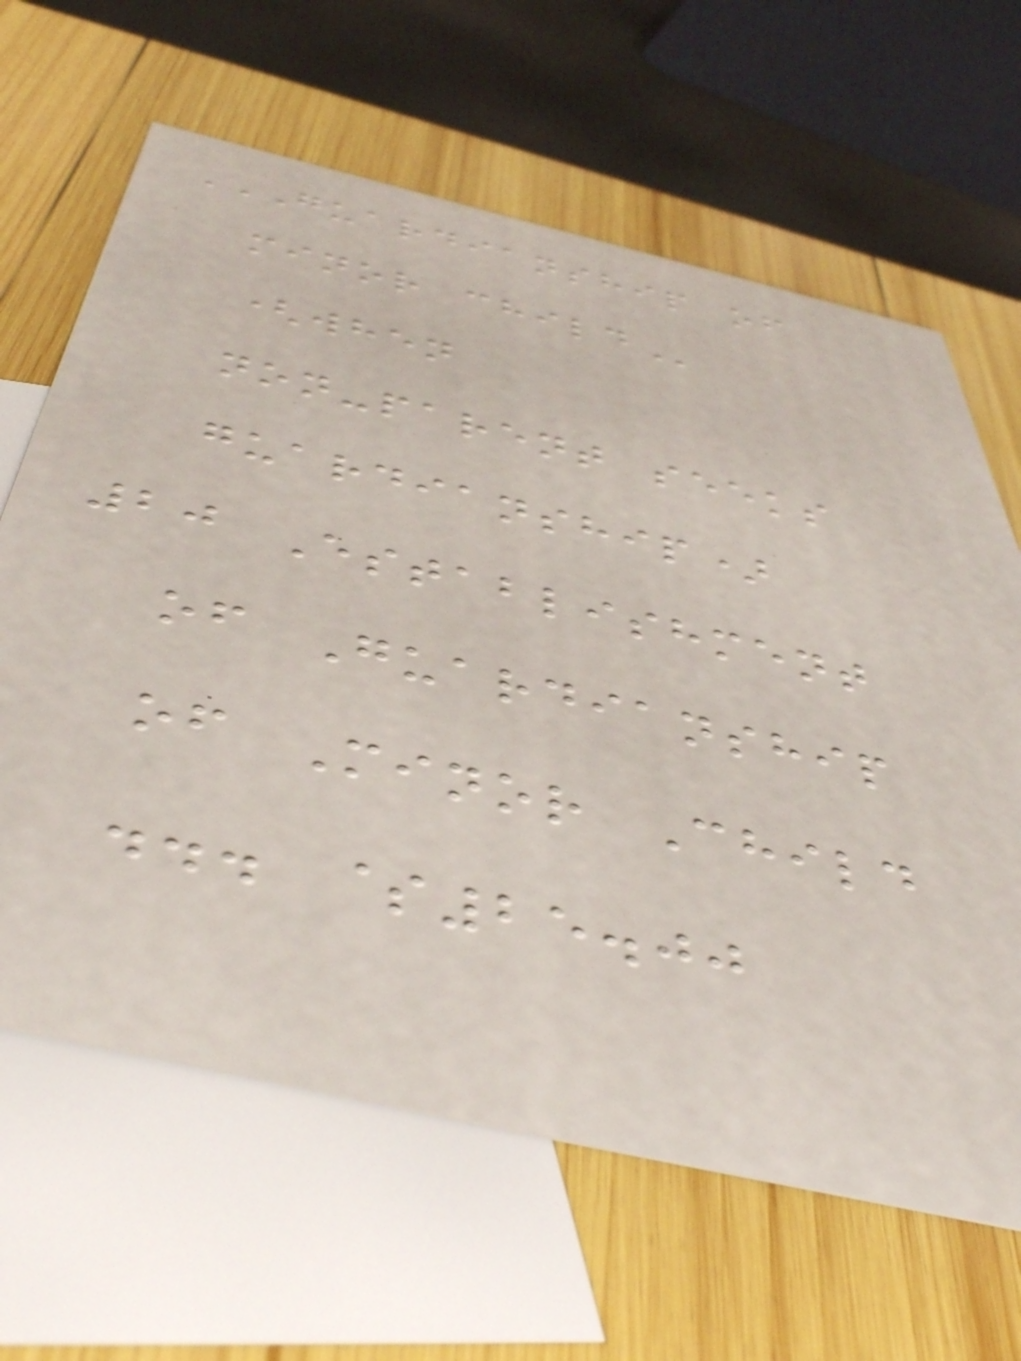GUARDIANSHIP OF
MINOR CHILD
(when
non-parent seeks
guardianship)
20 Establishment
of Guardianship
of Minor Child
... $25.00
